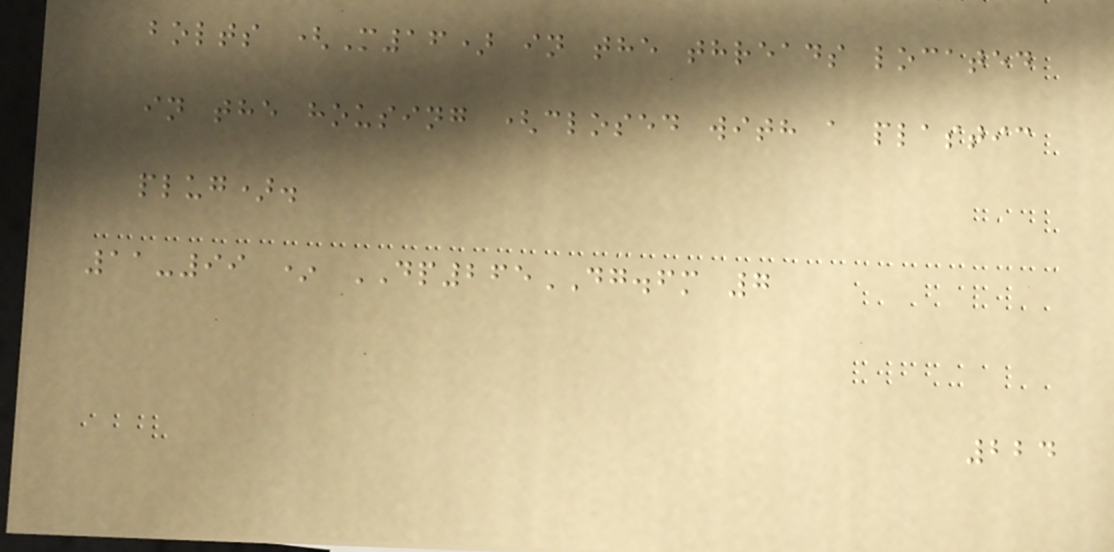bolts (M16) in the threads located
in the housing (closed with a plastic
plug).
11-99 * DP265DG.fm 7
224
